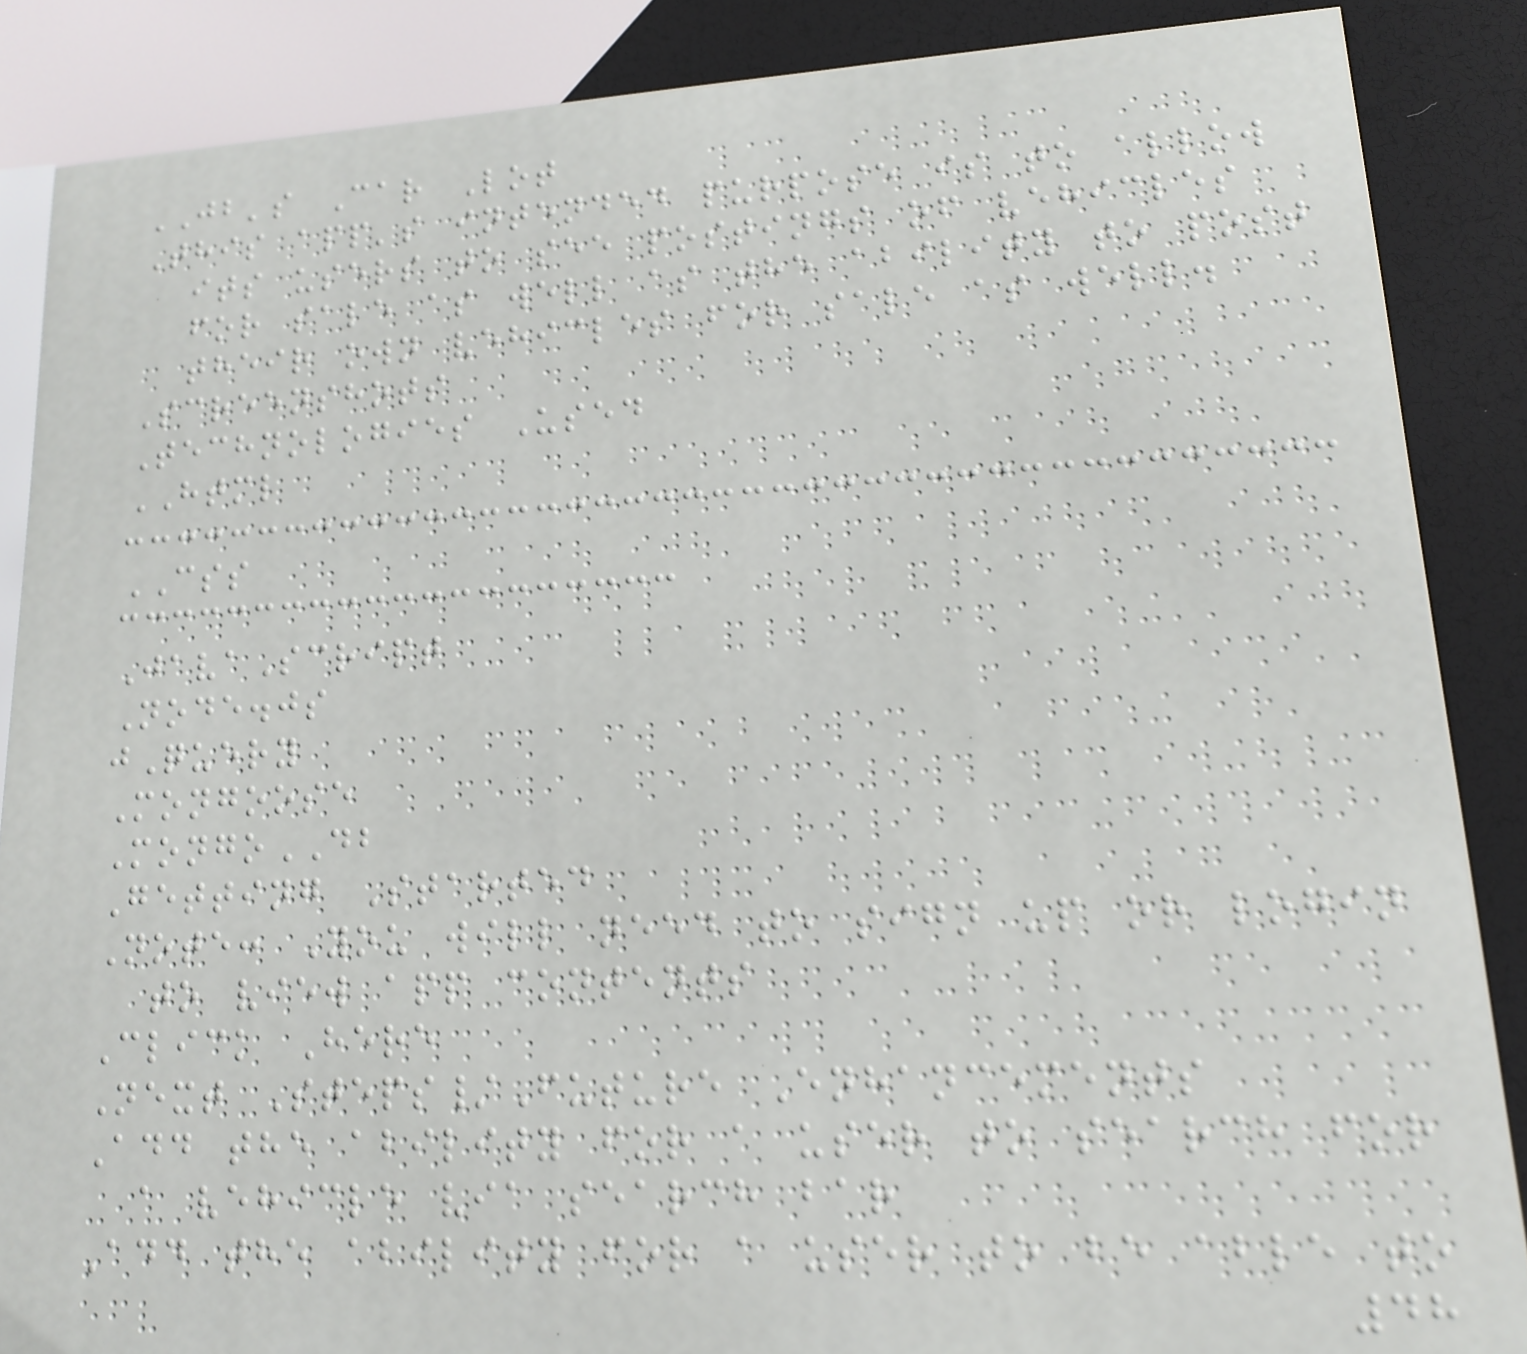JB's Car Lot
This app's intended purpose is to allow
its users to see postings of vehicles
for sale as well as the ability to post
their own vehicles for sale as well.
Screenshots
Technologies Used
HTML
CSS
JavaScript
Node.js
jQuery
Mongoose
MongoDB
Getting Started
Note: You will need to sign up or login
to view app contents
Click Here
Next Steps/Future Enhancements
Add the ability for a user to search for
a vehicle via search bar
Add the ability for a user to be able to
48
